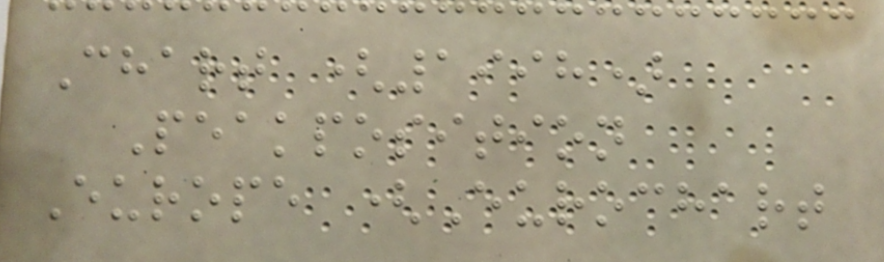Chart (1998)
Peakposition
Europe (Eurochart
